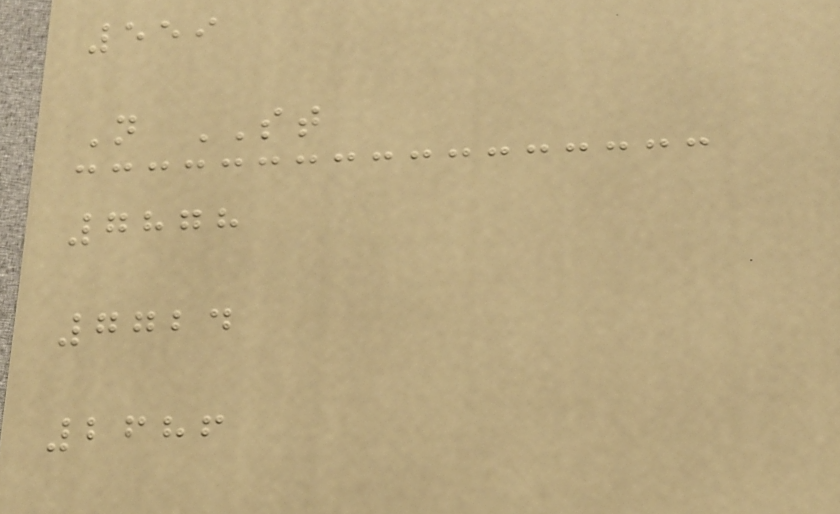559
N ST
7878
7724
2686
